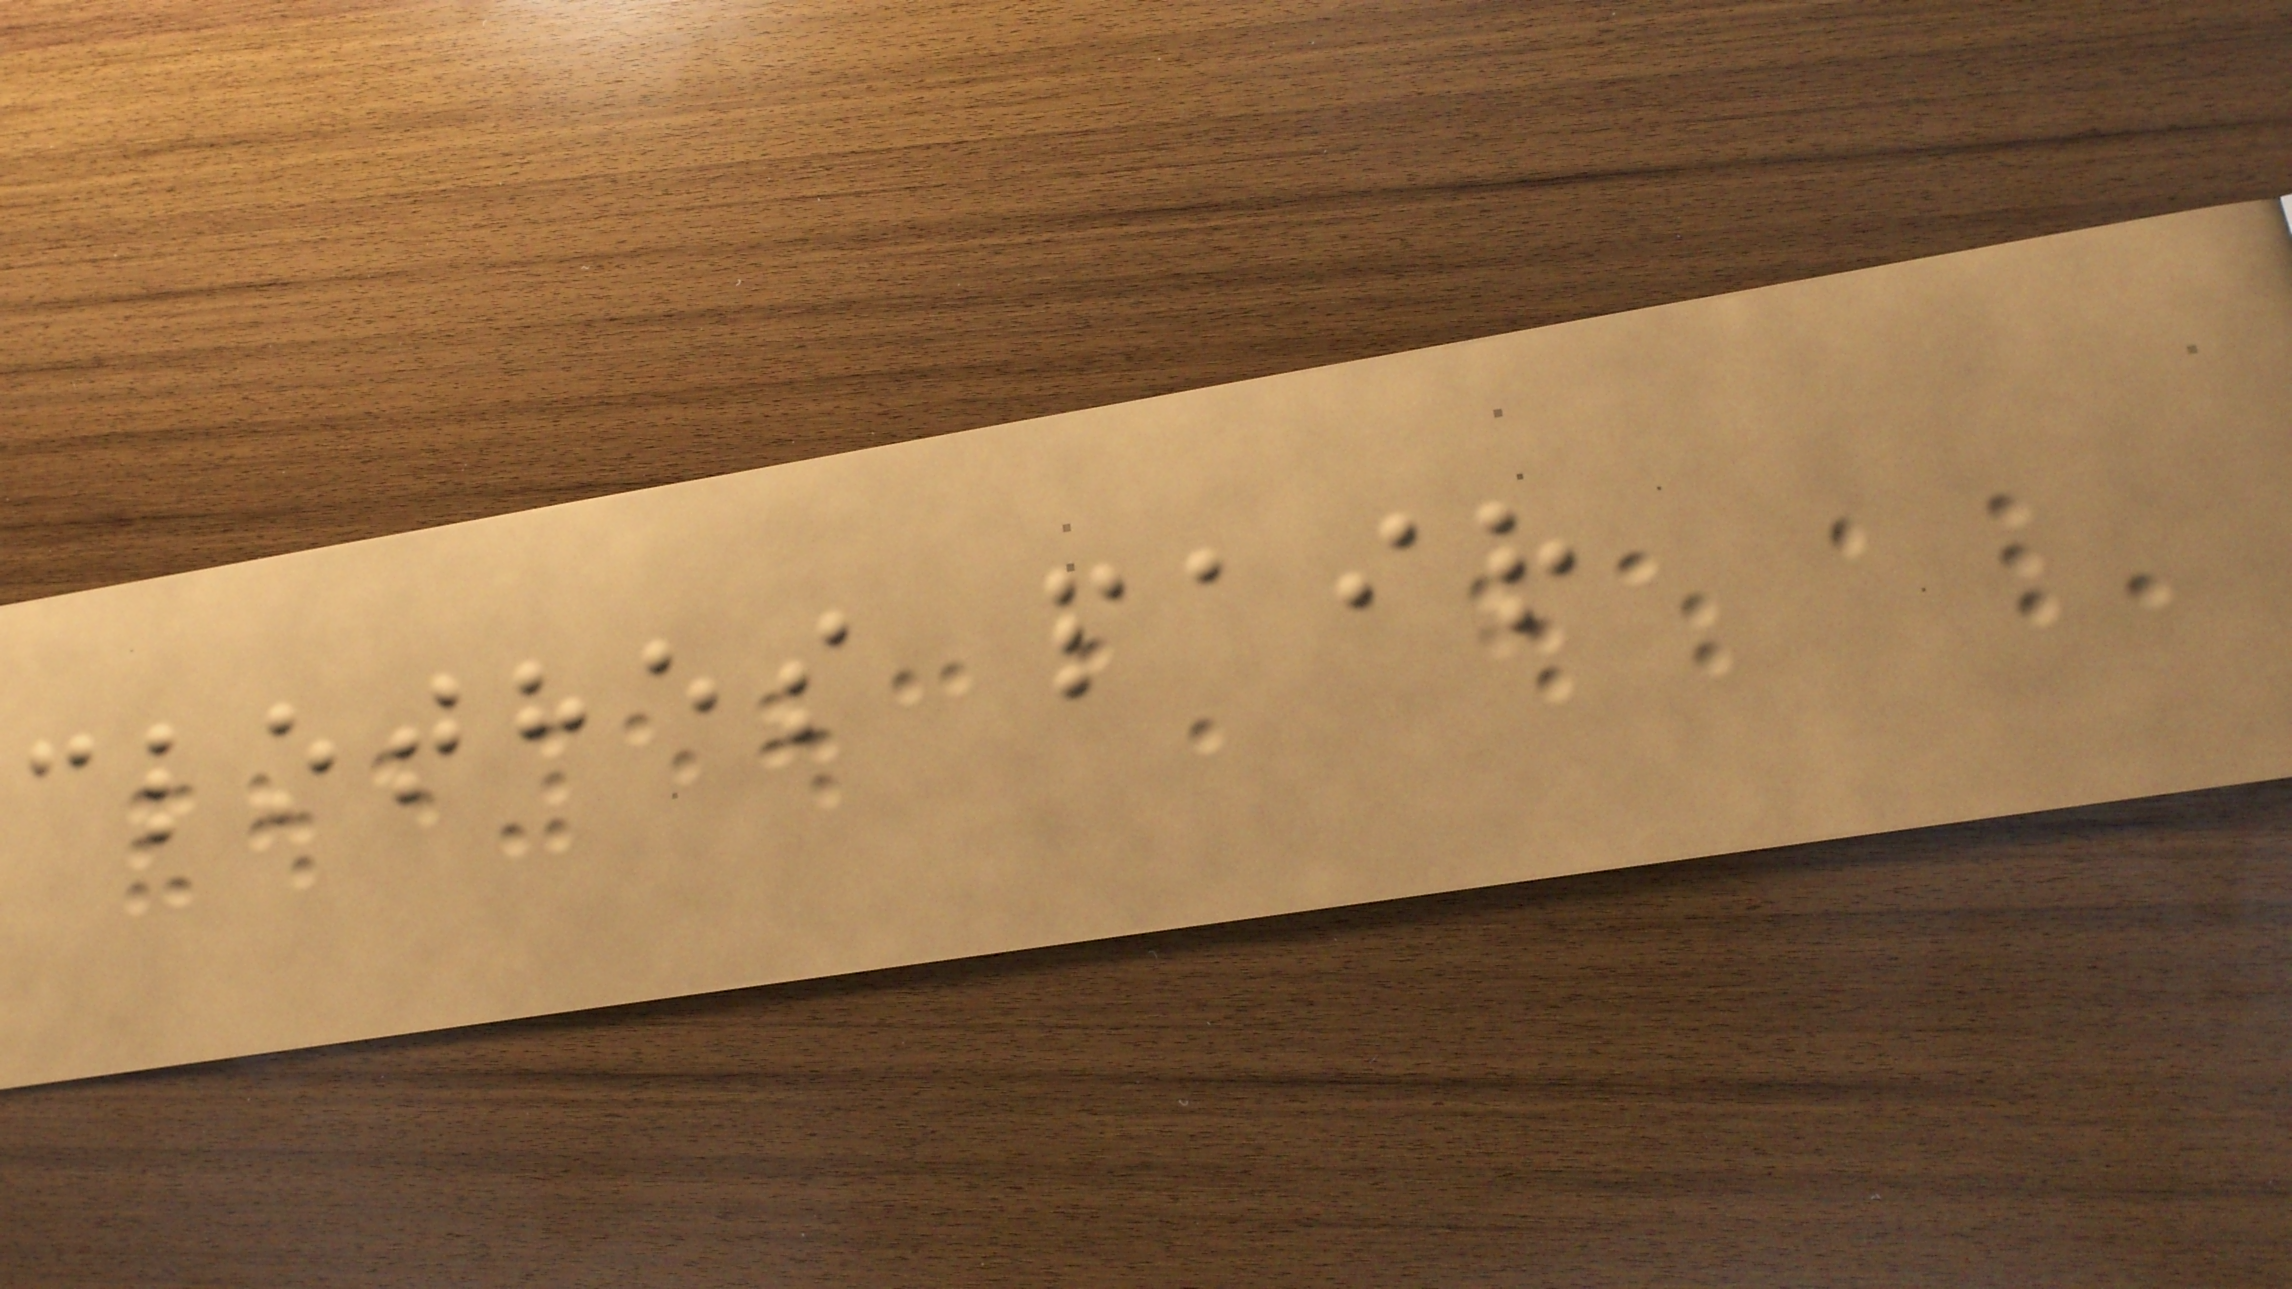clothes pair
